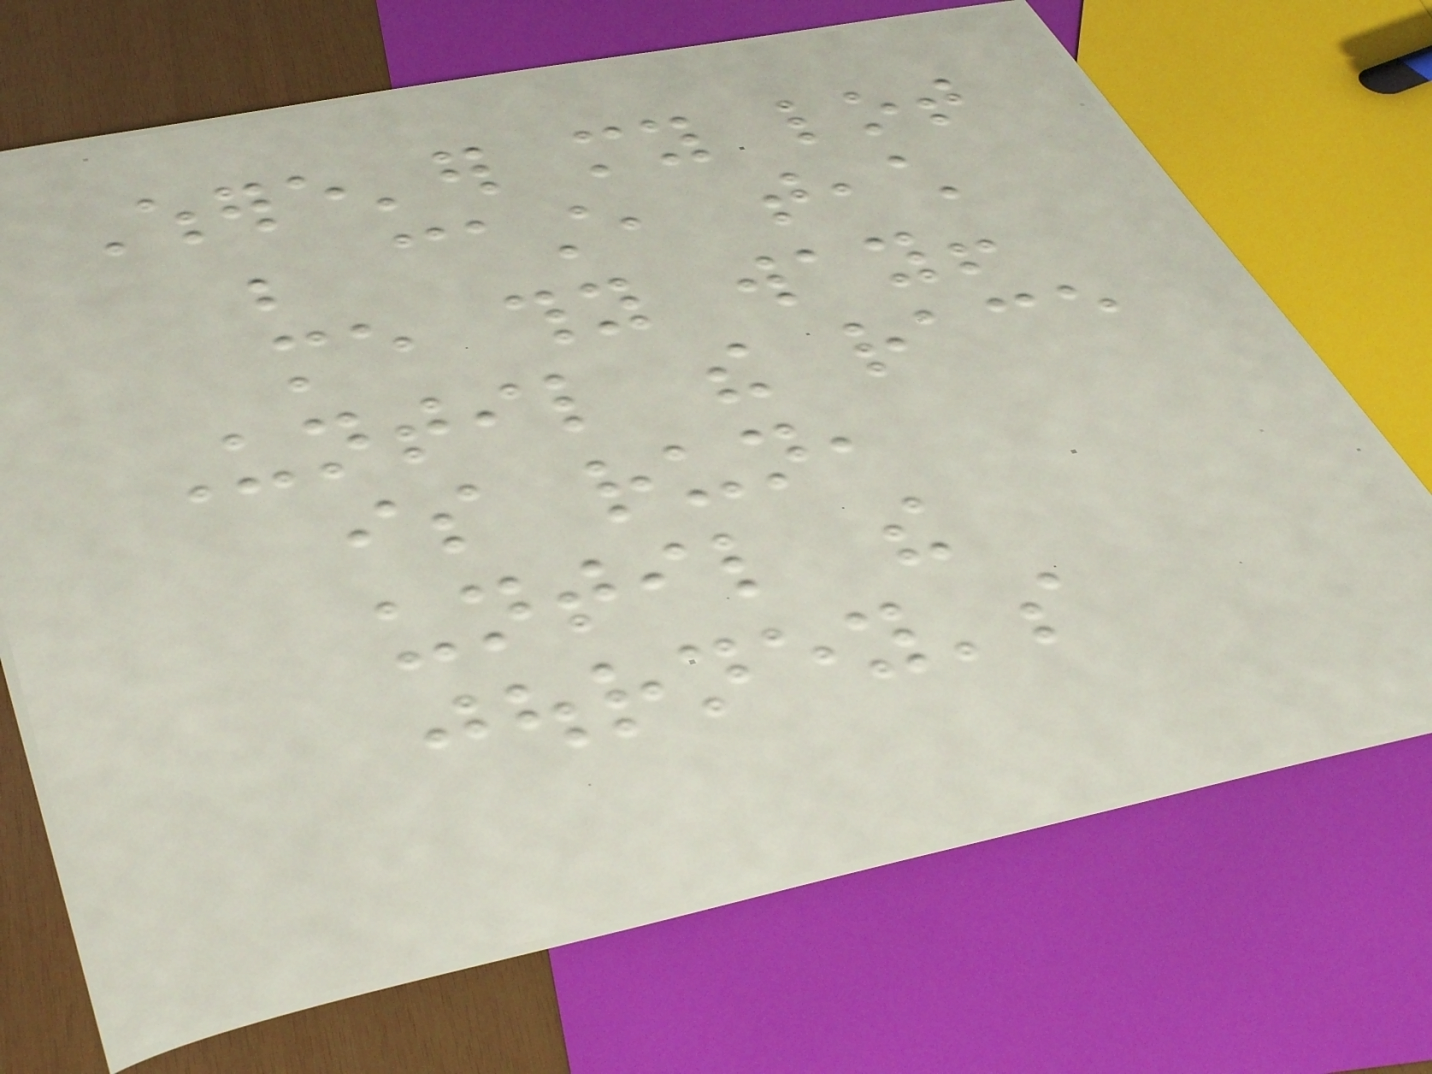Where'er my lot
be cast, teach
me thy way!
Until the race
is run,
until the
journey's
